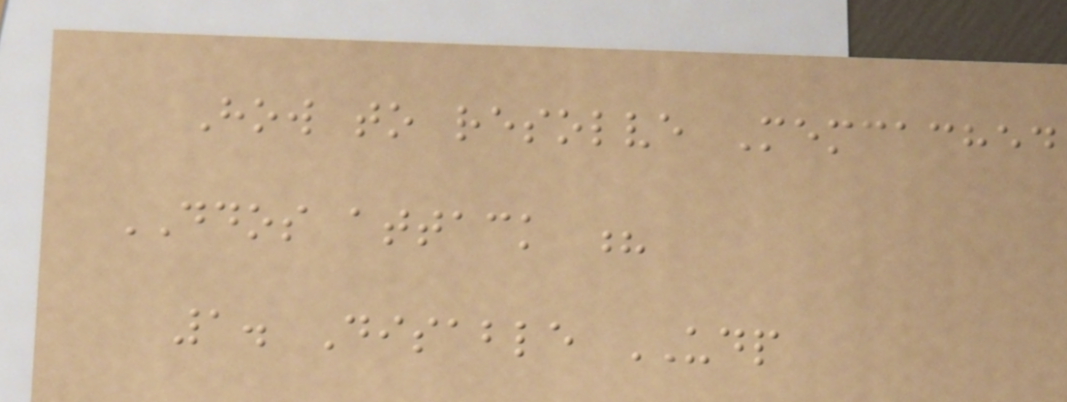How to resolve Memcached
DDOS attack ?
1. Disable UDP
